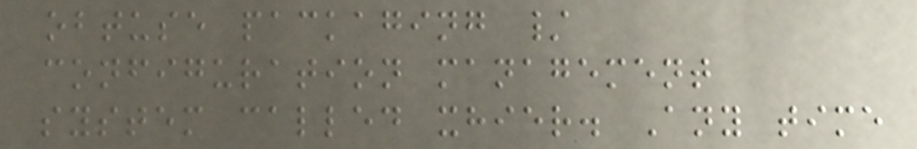obtuse packaging /
configuration management
system called xhier. Any time
